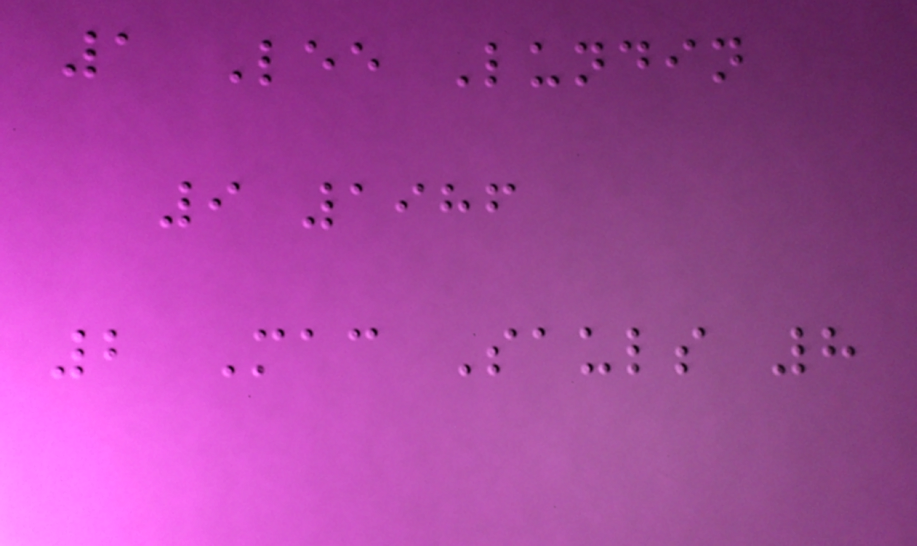1 Lee Lundin
9 1986
2 Mac Sauls 8
